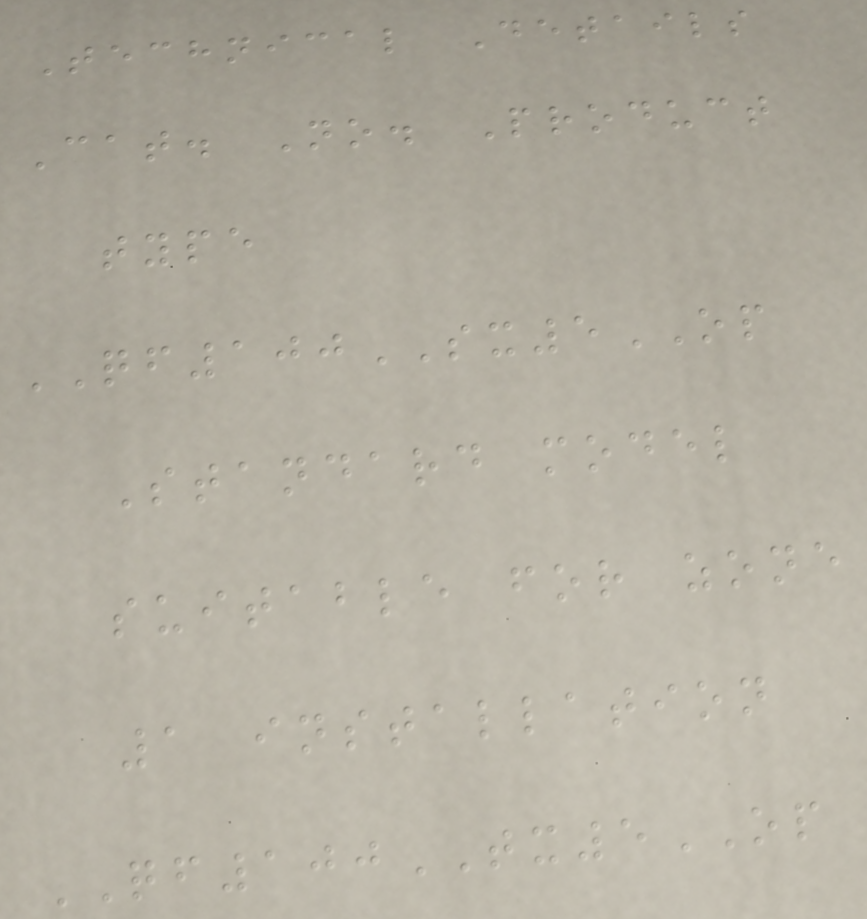Technical Details
Cat. No. Product
type
QF100SX5OP
Standard model
suitable for zone
1 installation
QF100TX5OP
